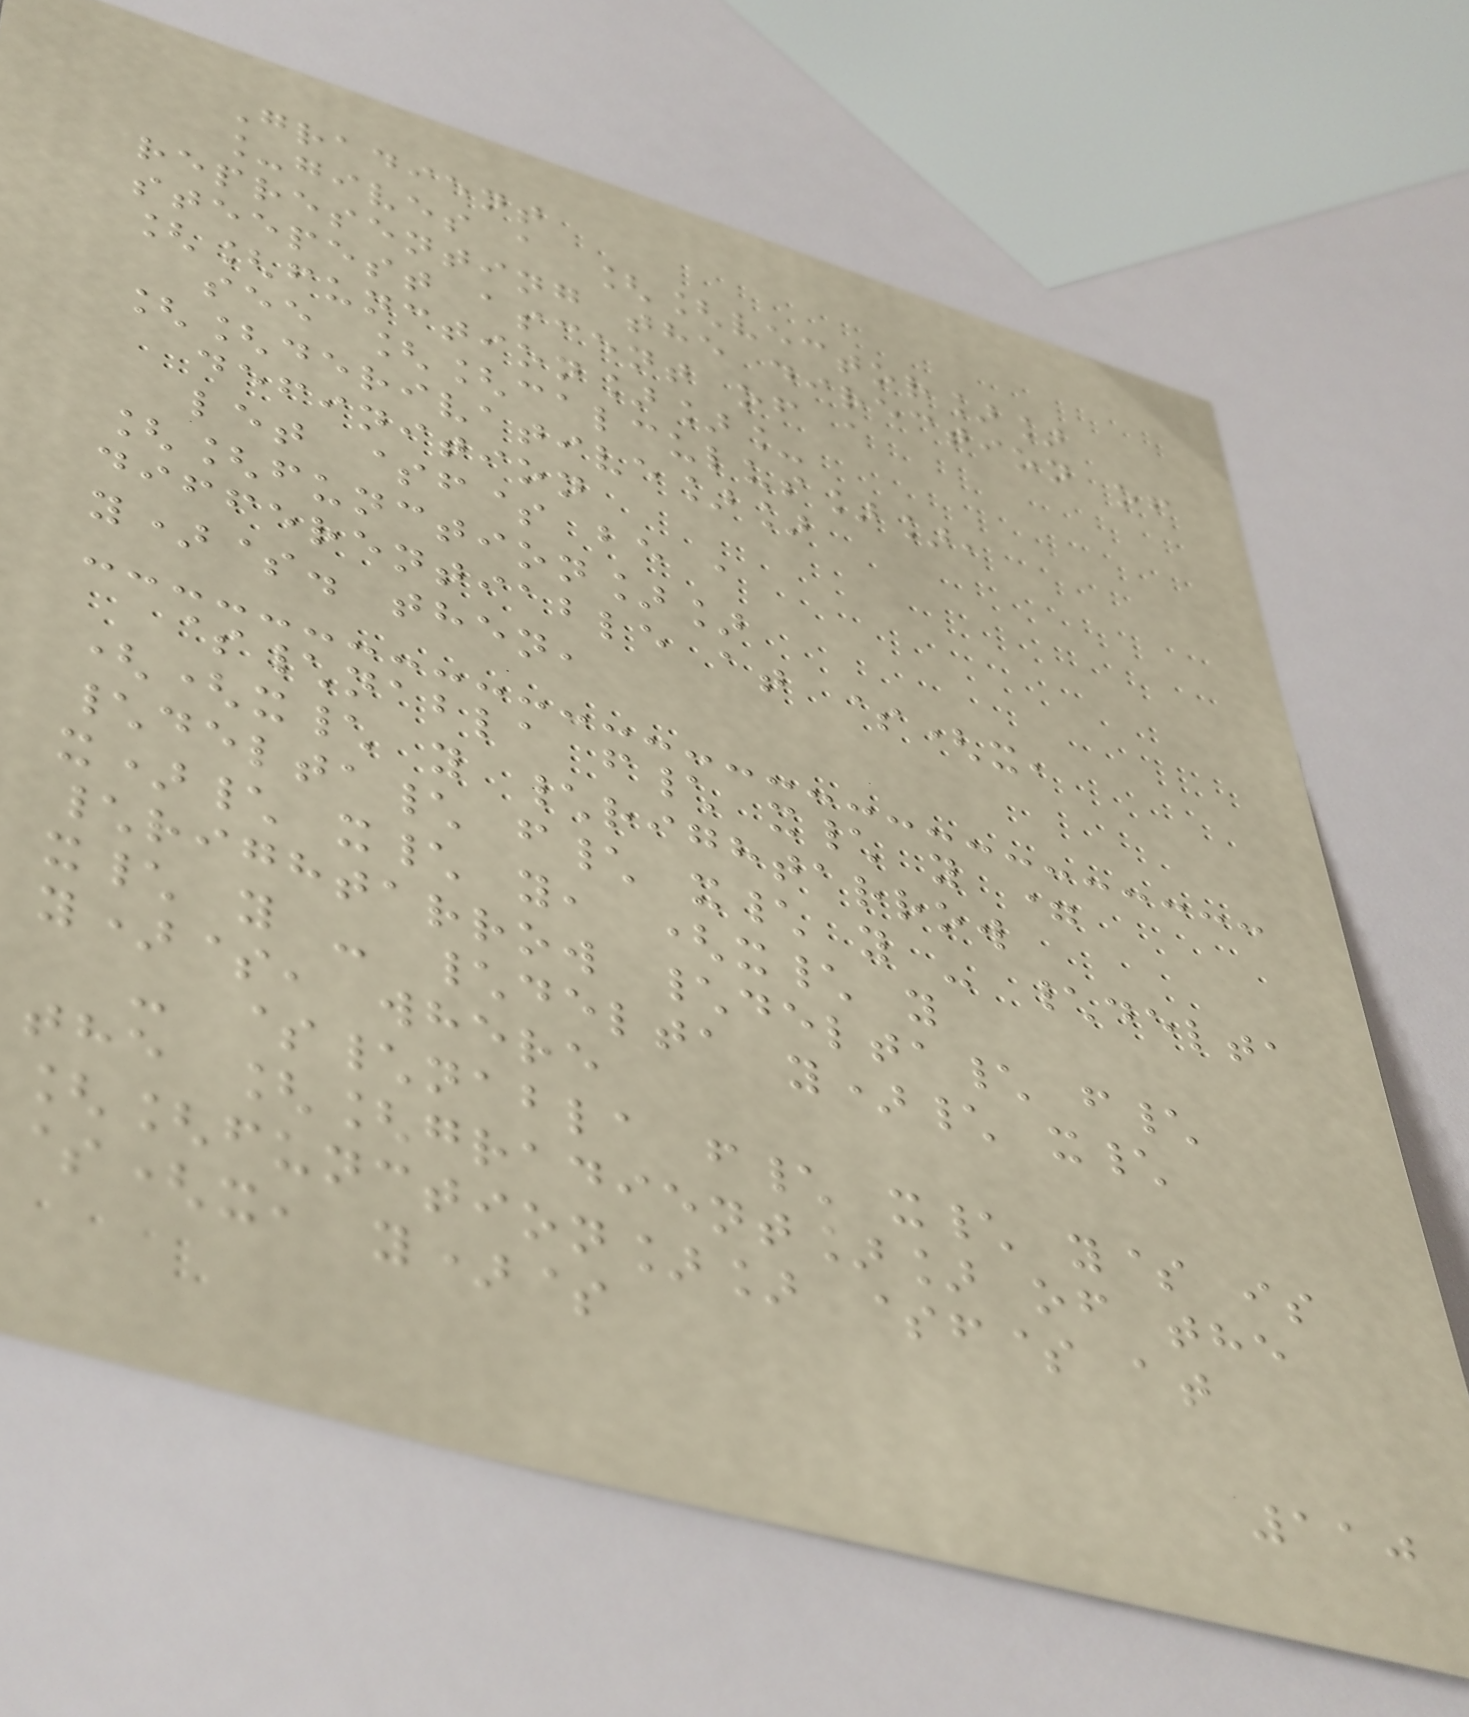Gradient
_gives a [[vector]]
representing the direction of
steepest ascent of a
[[function]]_
see [[calculus]],
[[derivative]]
definition
let $f$ be a
[[function]]
differentiable at $(x,
y)$. then,
$\nabla f\ x\ y =
((x\ y \rightarrow
\delta\ f\ x\ y - \delta
x)\ x\ y, (x\ y
\rightarrow \delta\ f\
x\ y - \delta y)\ x\
y)$, where
- $\nabla f\ x\ y$ is
the [[gradient]] of the
[[function]] $f$ at
$(x, y)$
110
